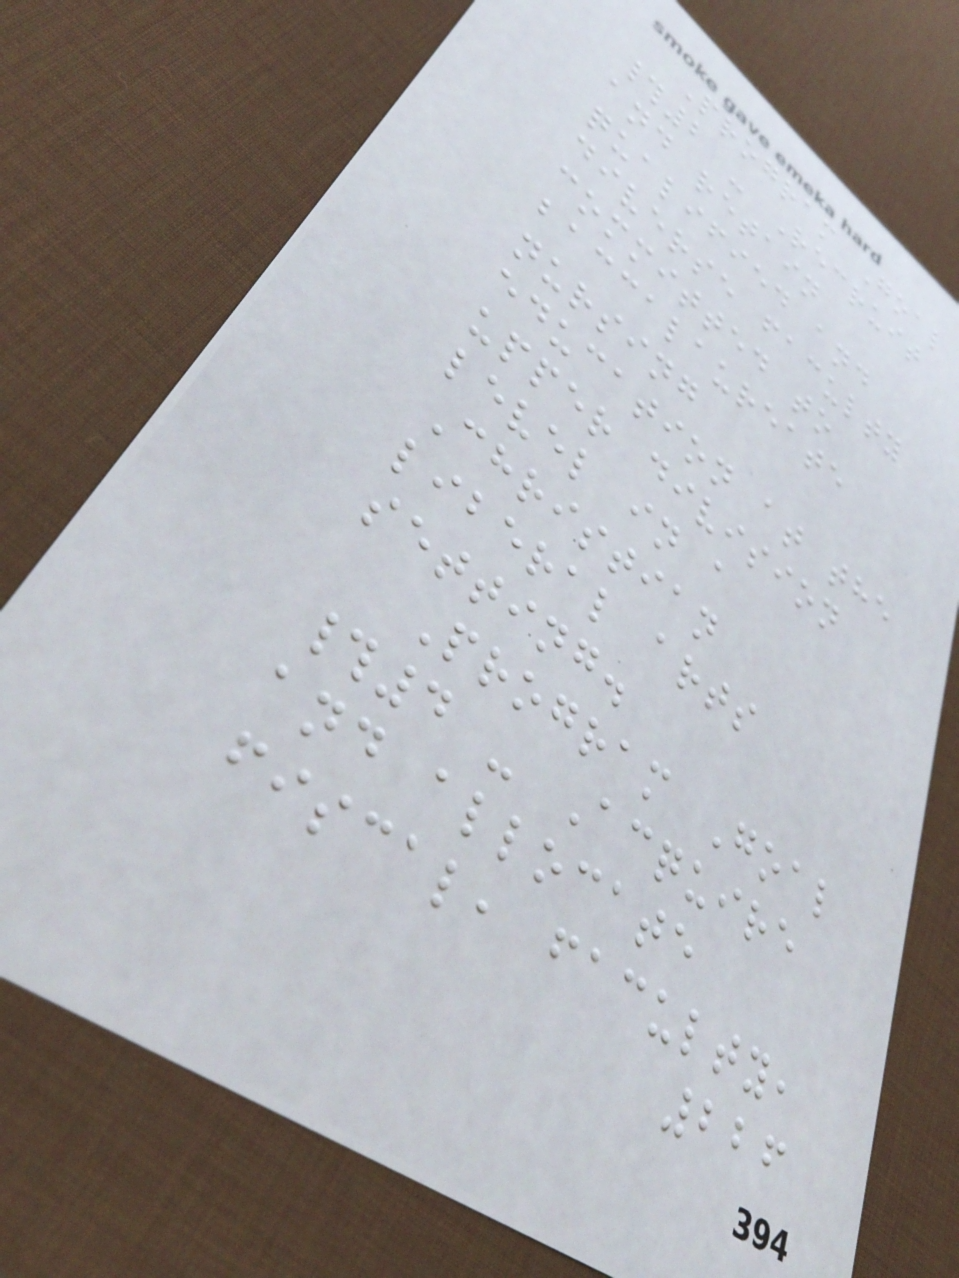Program Goal
#2 - Recruit
and retain
qualified and
diverse faculty
committed to
baccalaureate
nursing
education at the
upper division
level in a
Christian
liberal arts
setting.
Program Goal
#4 - Acquire
and allocate
fiscal, faculty,
226
